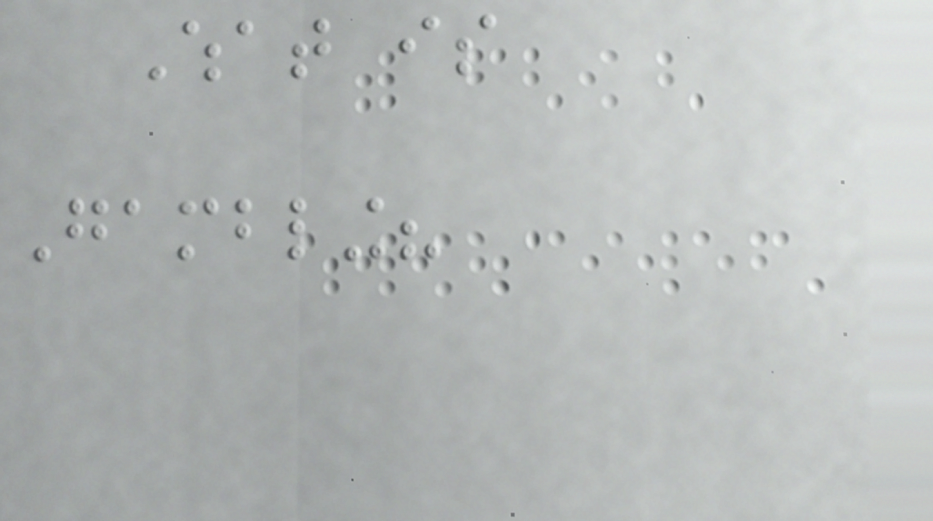What is
Gambling?
